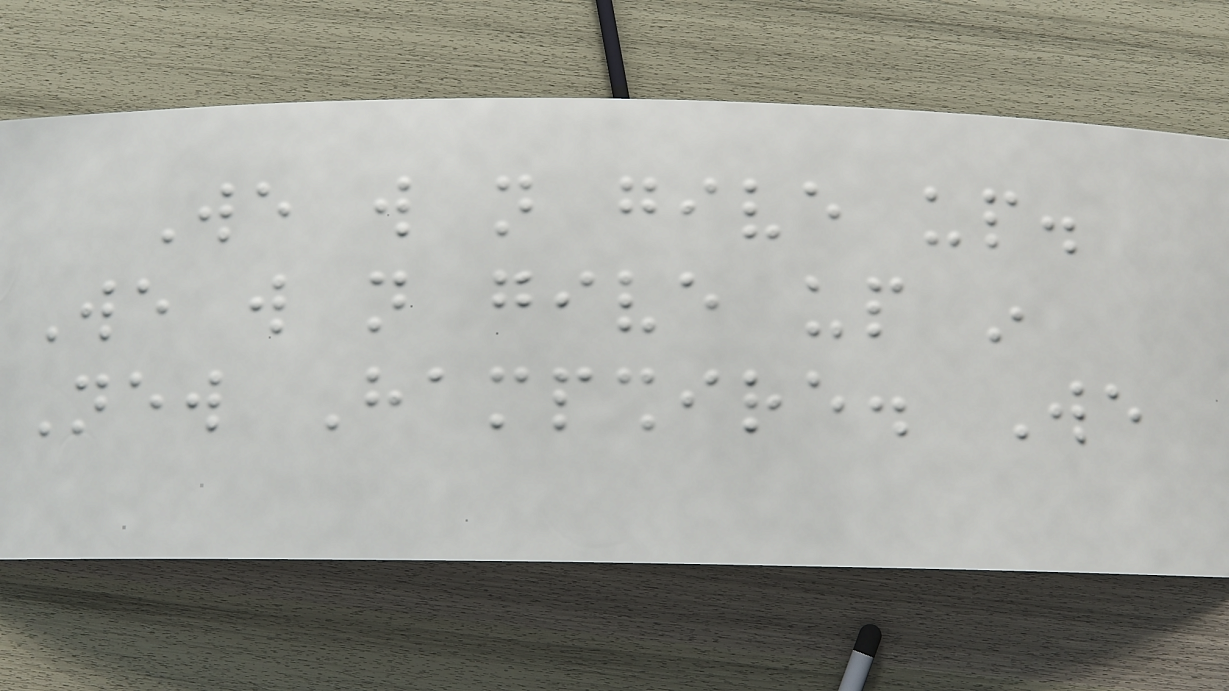We will not give up.
We will not give up in
New Hampshire. We
